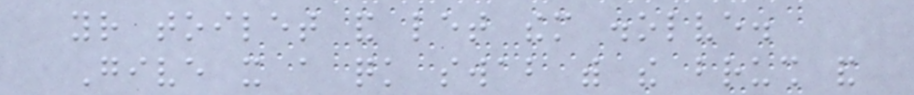your toilet and let them disolve.
Give it a quick swab with the brush and
